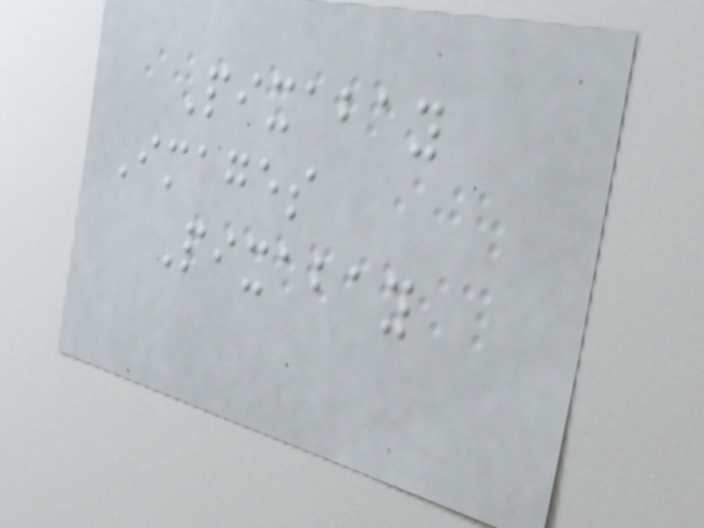Pixabay
Images
Pixabay
